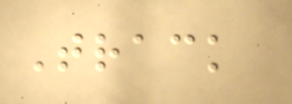Track
